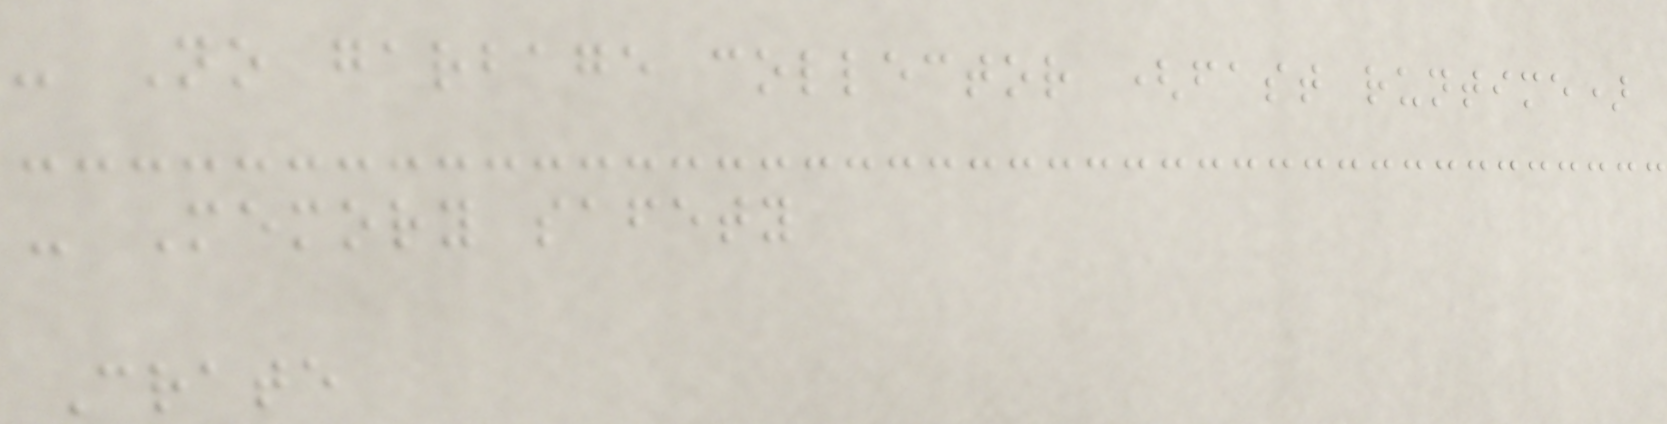- No garbage collector (fast runtime)
- Memory safety
Crate
